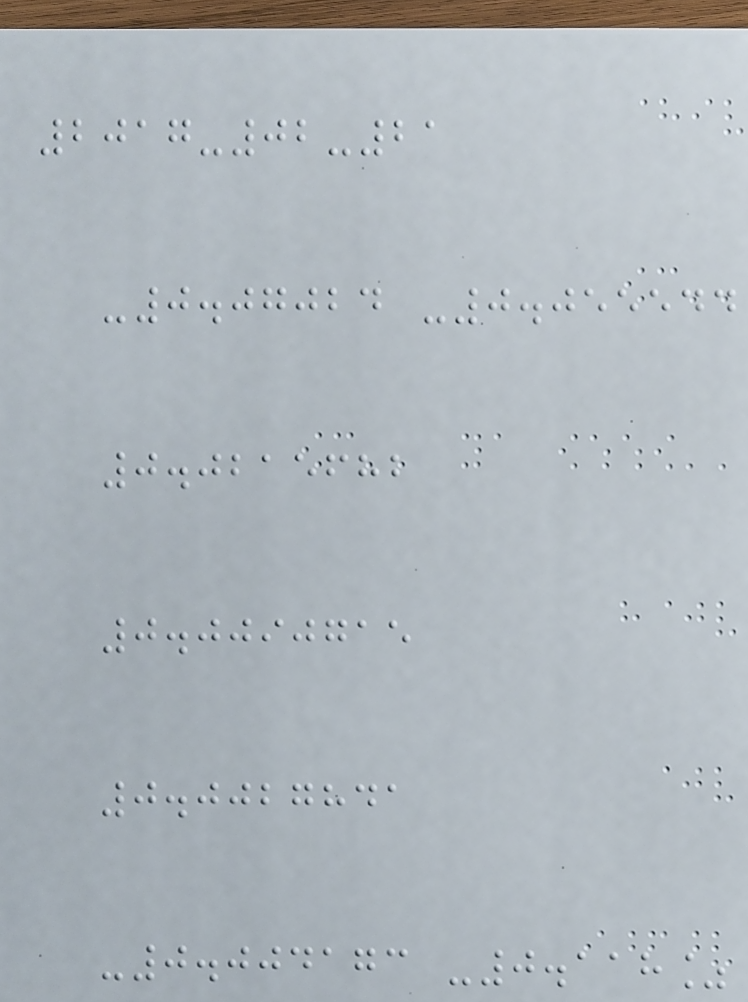2017-02-21
-0.07024 -0.055544
0.0215682
0.0090715
0.0027841
-0.004173 -0.118%
